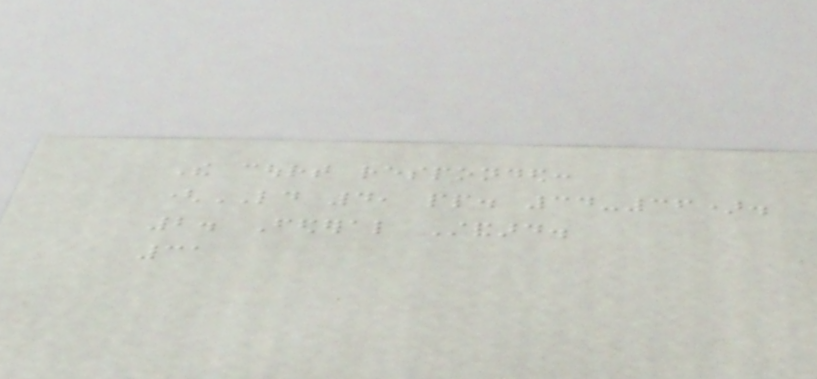The court responded:
(LD 4, pp. 34-36).
2. Federal Standard.
31
